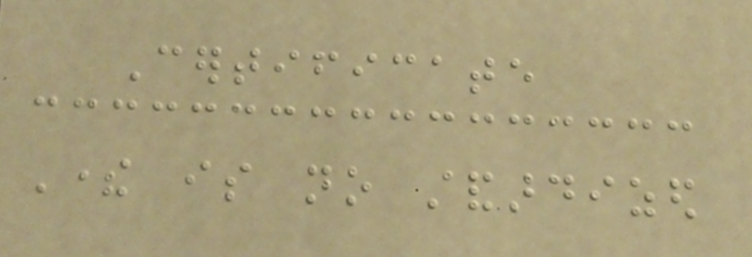Certificate
There is no standardized
